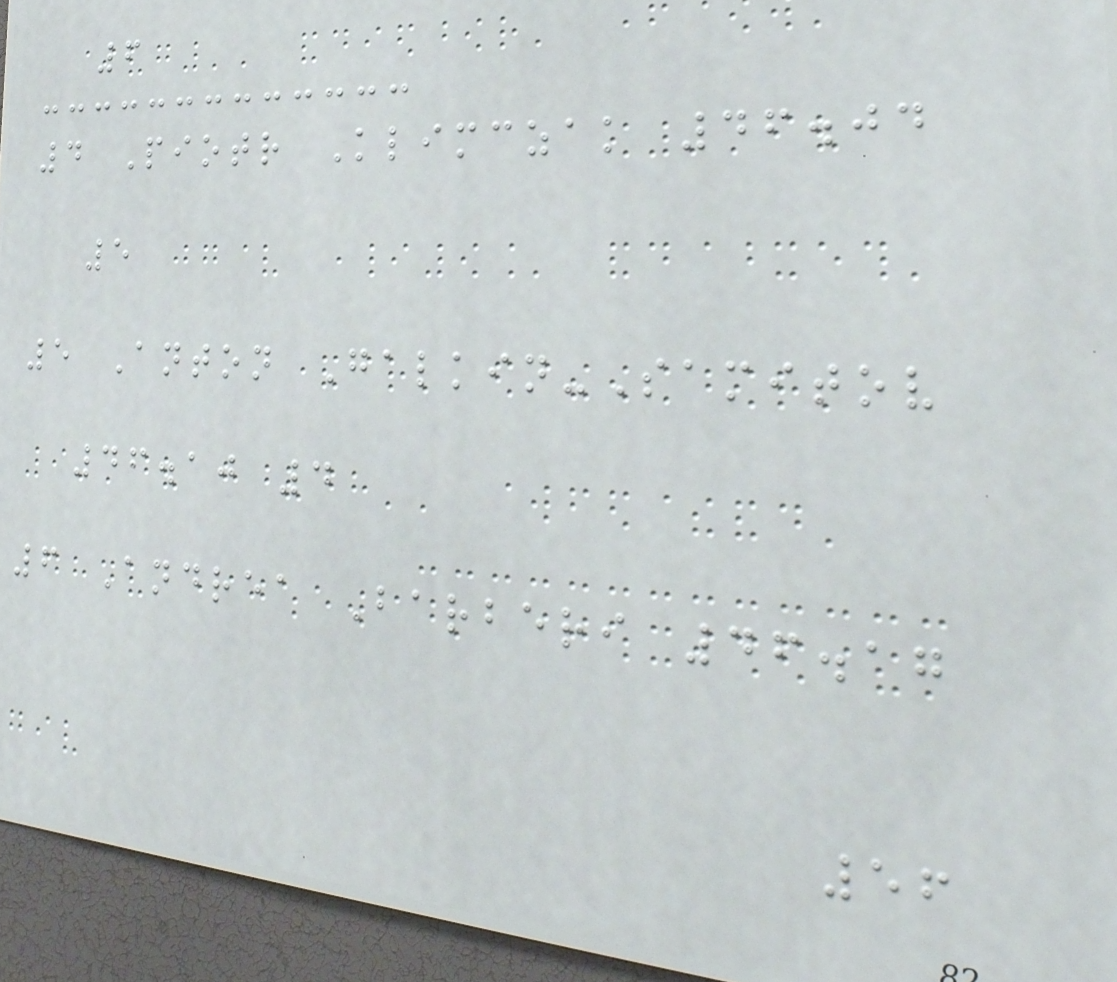6
4 Piotr Klimczak 46.04
5
5 Anton Galkin-Samitov
46.10 4
6 Andrea Barberi 46.17
56
